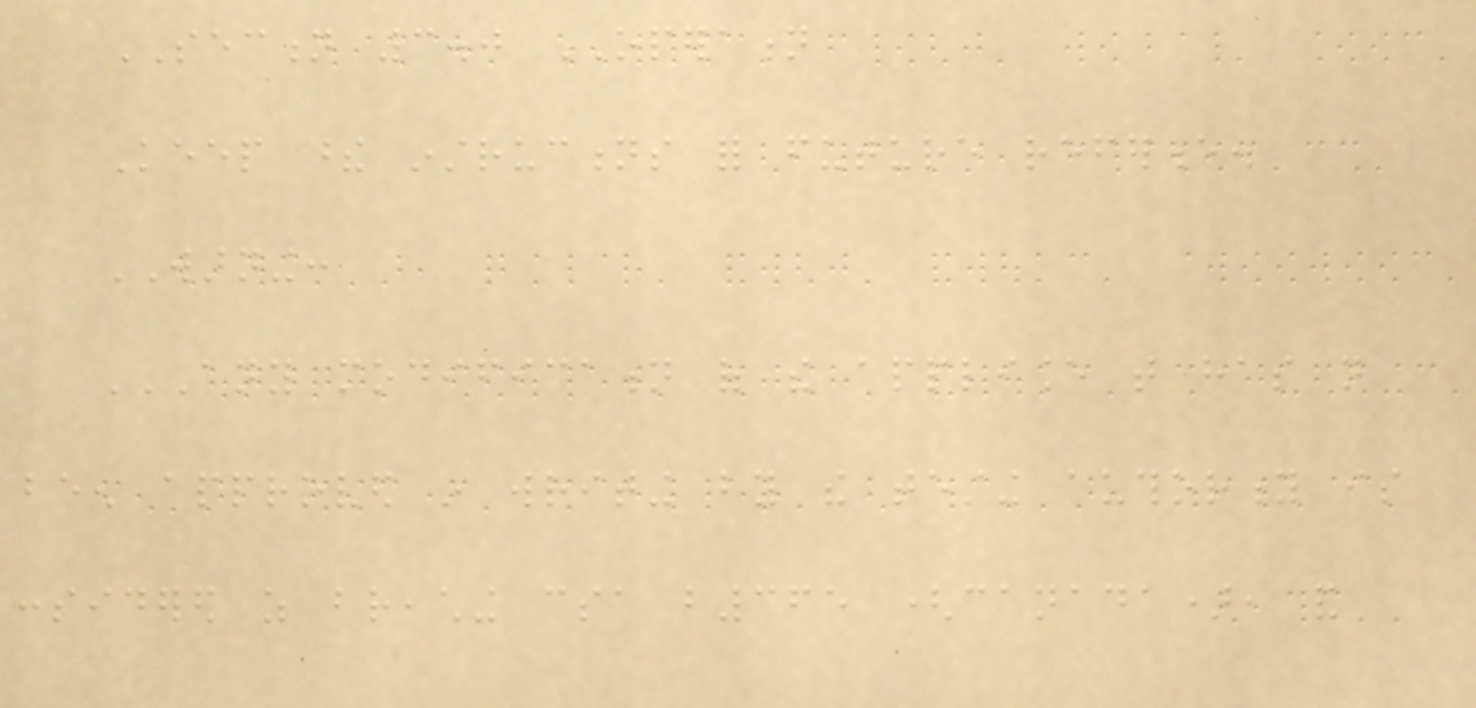SECTION 3.0 OPERATION
Keep these instructions for future reference.
WARNING:
ANY MODIFICATION OF THE APPLIANCE THAT HAS NOT
BEEN APPROVED IN WRITING BY THE TESTING AUTHORITY IS
CONSIDERED AS BREACHING CSA B365 (CANADA), AND
